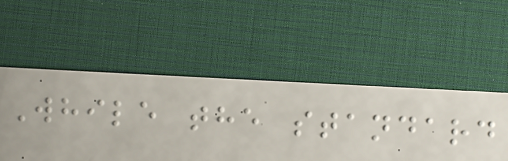While the standard
